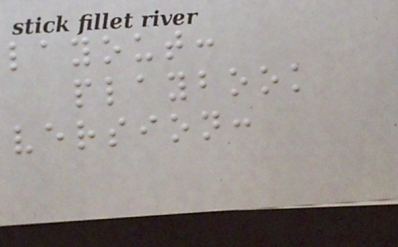layout:
playbook
version:
